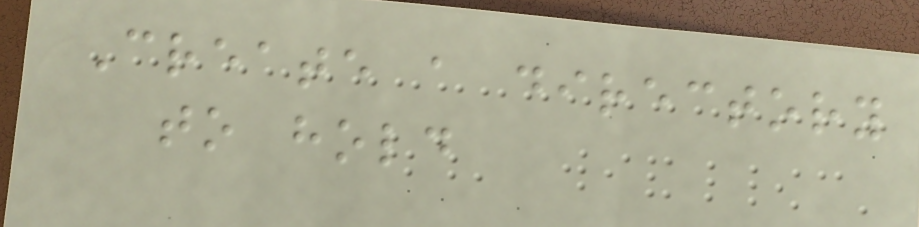Create a directory
to hold
